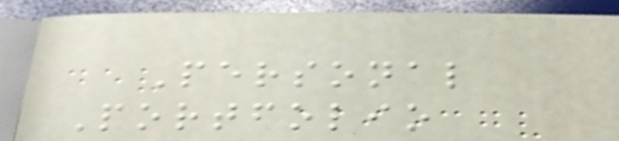Personal
Portfolio
